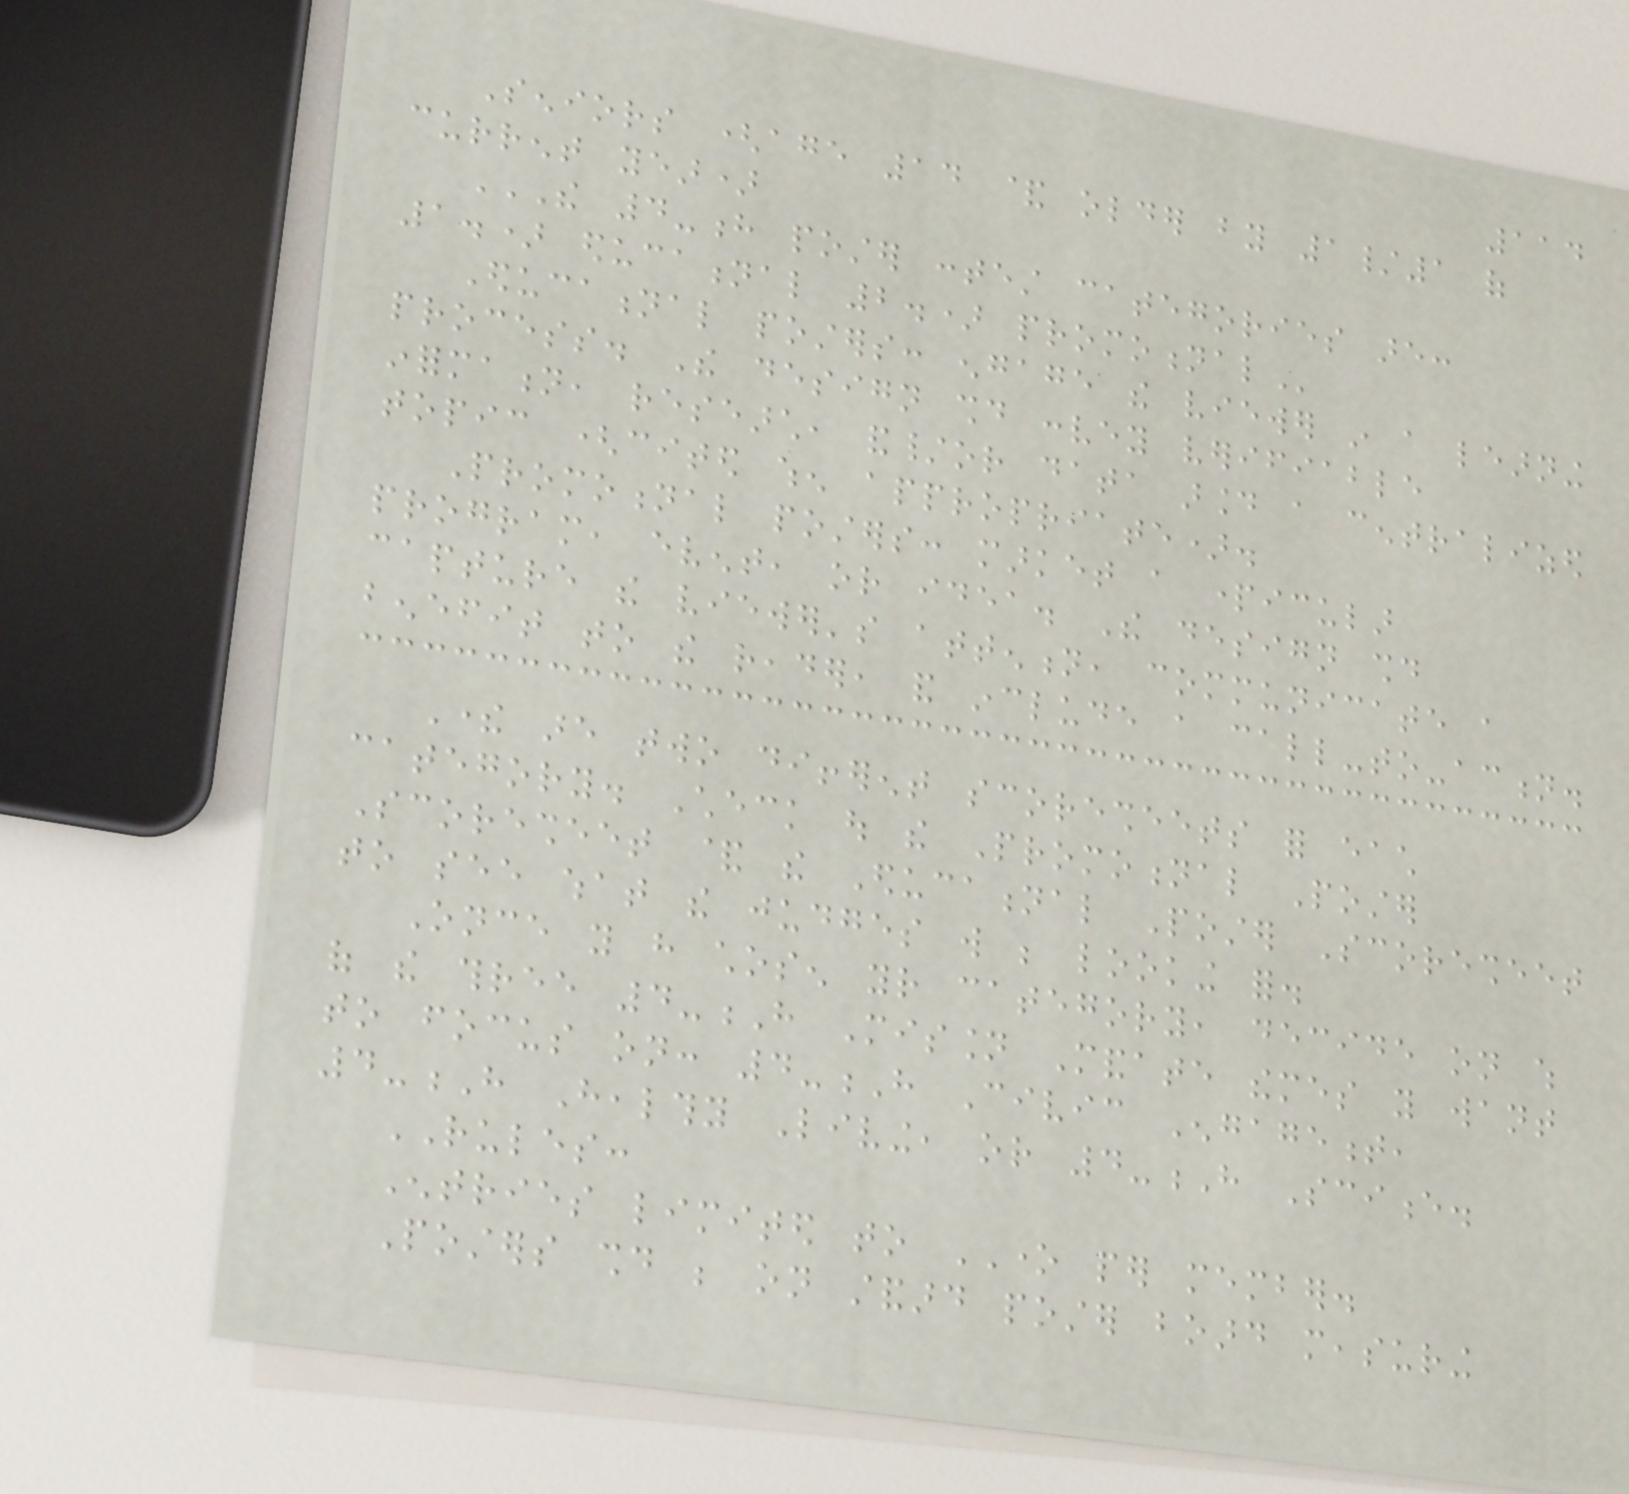114
Seniors (age 14 & older by 1/1 of
current year)
THE 4-H POSTER CONTEST CATEGORIES ARE:
1.) EDUCATIONAL 2.) PROMOTIONAL
Educational posters: engage the viewer in a learning
process. The design should convey verifiable
information, research, and/or data around a centralized
topic (cited when appropriate).
Promotional posters: market a particular
program, event, or idea. The design should
capture the viewer's attention, communicate a
benefit to the reader, and include a call-to-action.
There are two different scoresheets for each
category. Check out the Promotional Poster
Scoresheet & the Educational Poster Scoresheet
to see what the judges will be looking for.
Once you have chosen your category, decide on which
of the three 4-H Mission Mandate themes you want
to focus on: 4-H Civic Engagement,
4-H Healthy Living, or 4-H Science.
RULES:
Entries limited to ONE per member.
Posters should be on standard poster board measuring
